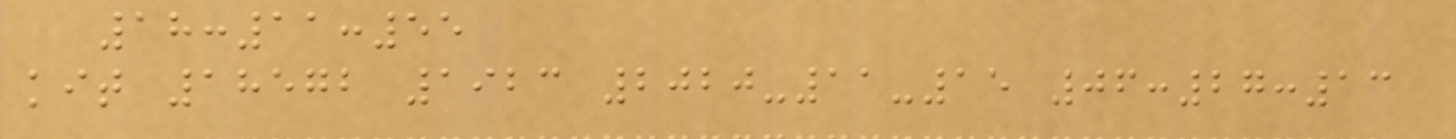18:11:55
kit 18572 1923 2020-11-15 06:27:13
